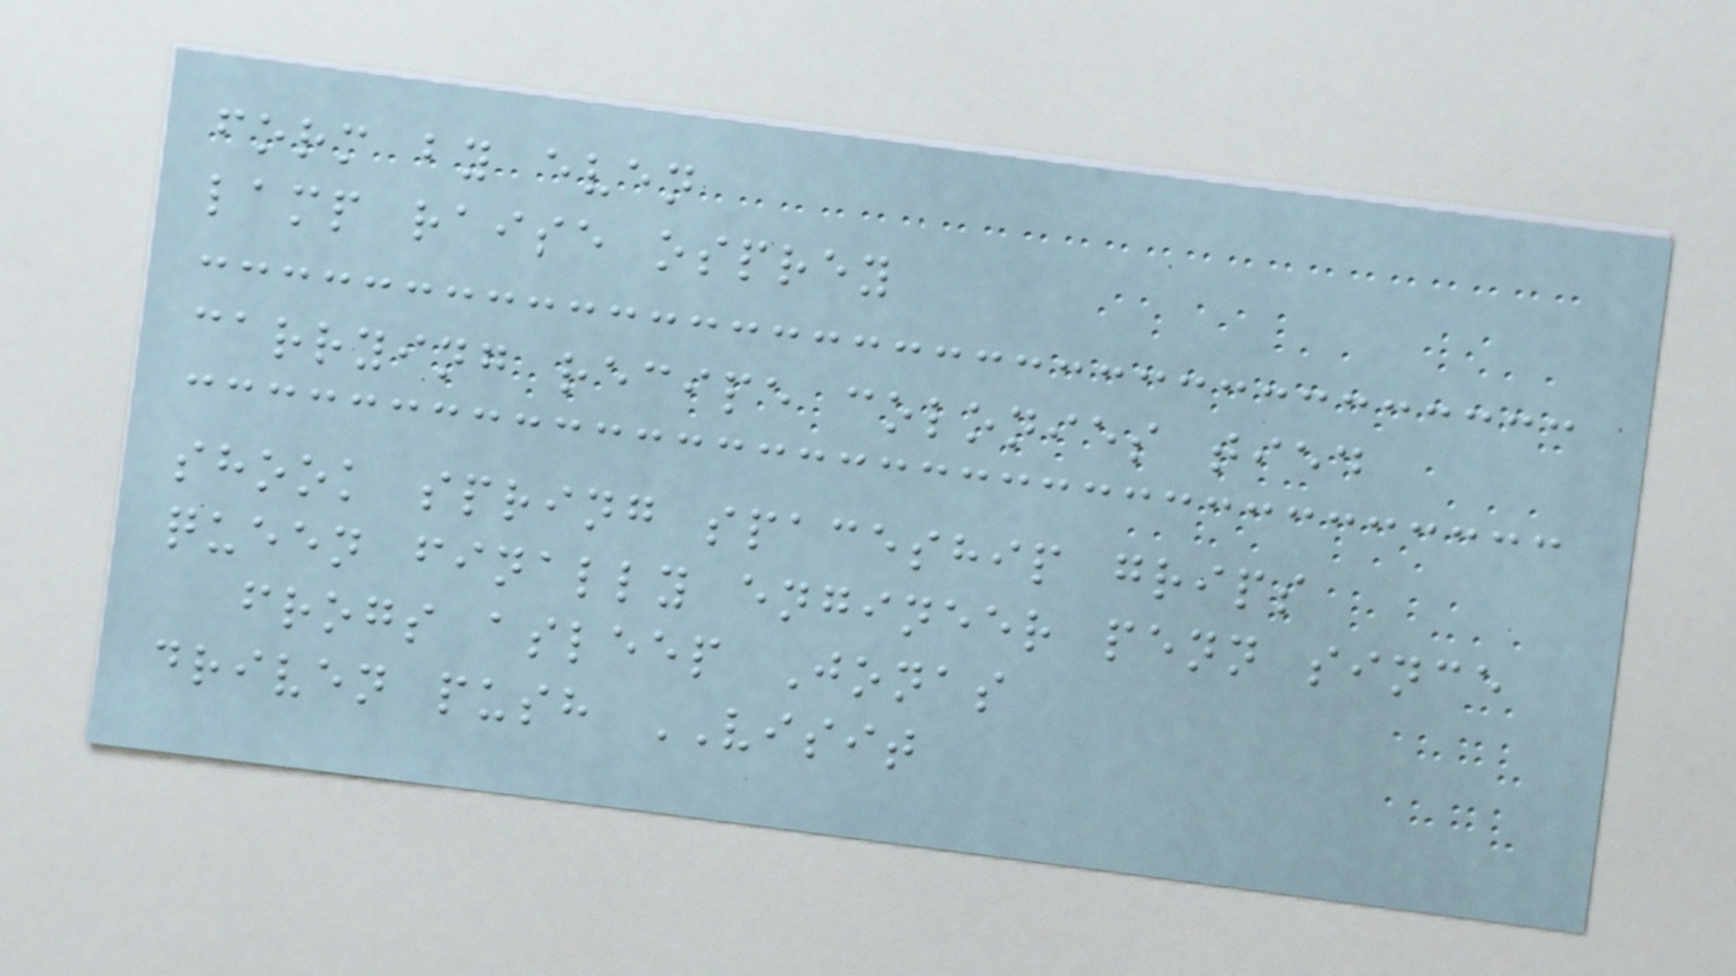form by even
lamp raise osprey
carrying recipe colonies tied
shook spring spaceship grips
queen finally engineer penn since
frogs asleep Jonas
driven push VISIT
